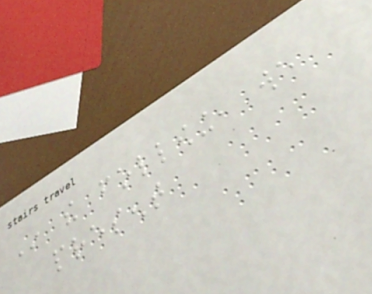In the following, we
present
